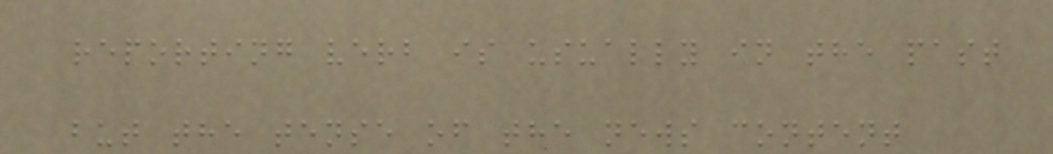reporting verb is usually in the past
but the tense of the news content
